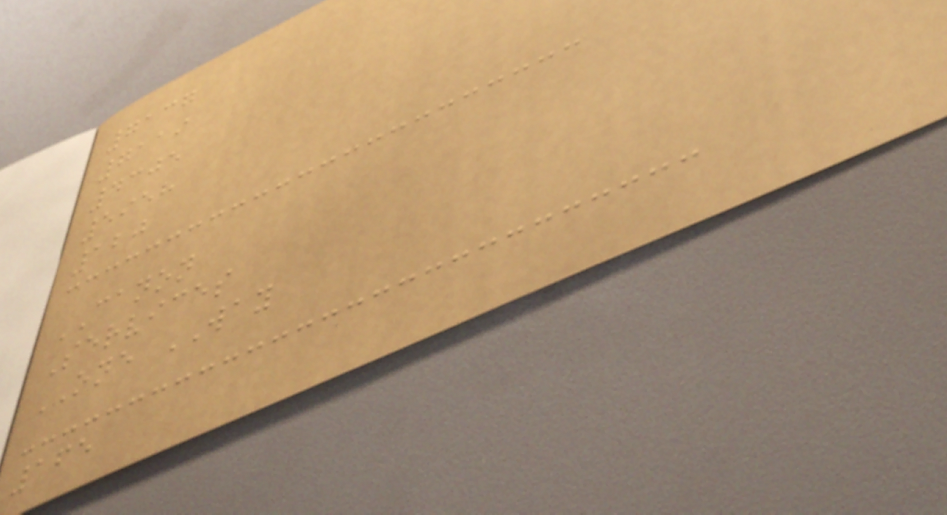7137
7119
4305
5958
120
CANON
Services
ONE WAY
165
